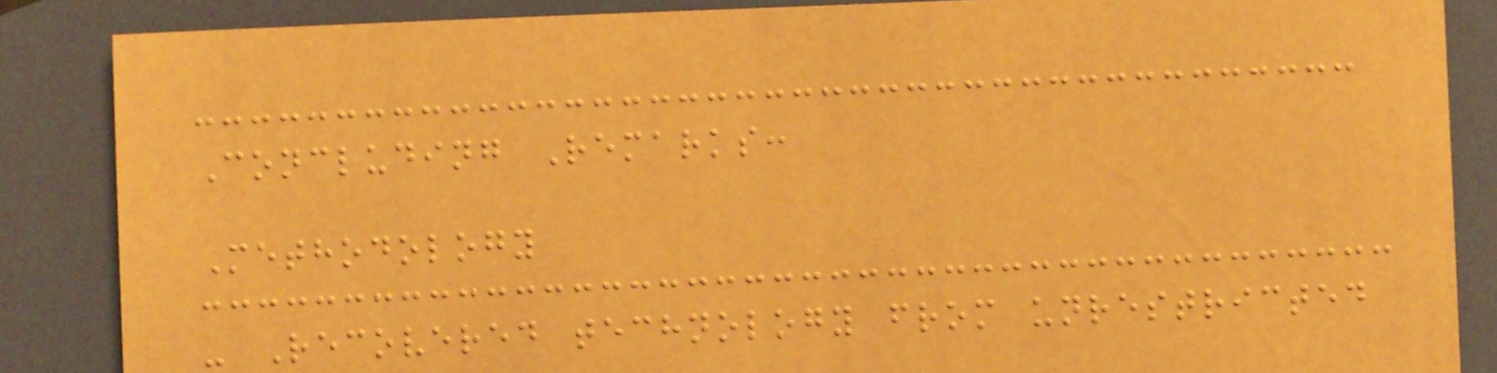Concluding Remarks:
Methodology
- Recovered technology from unrestricted
